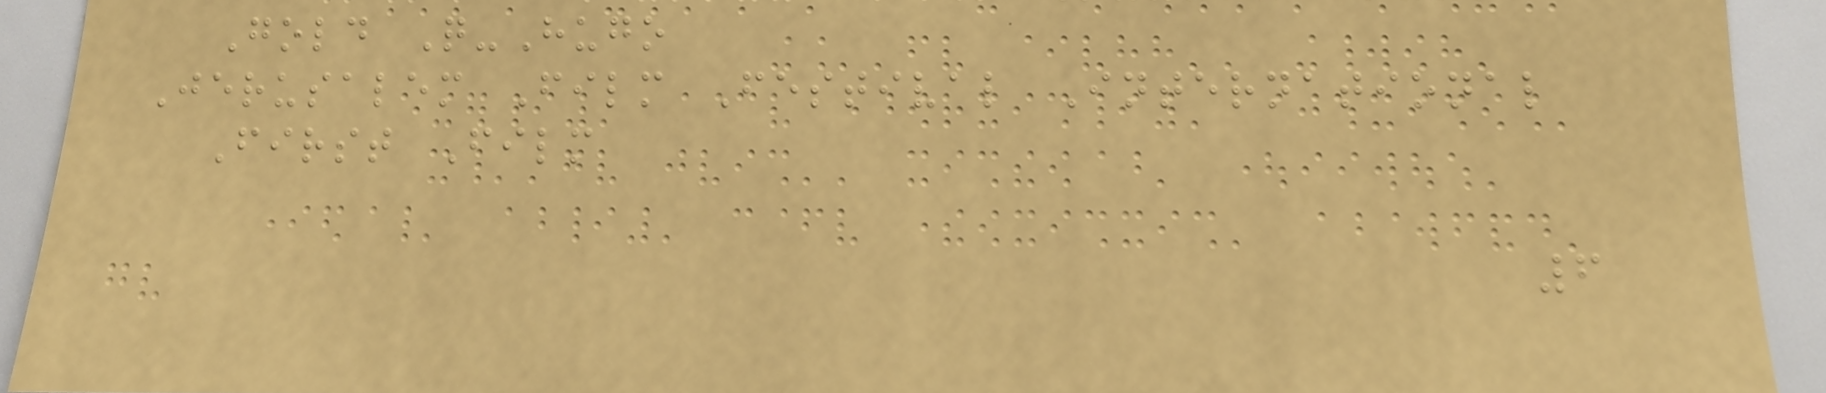Gold Q-Hugo
Jerusalem Film Festival International
First Film
6
